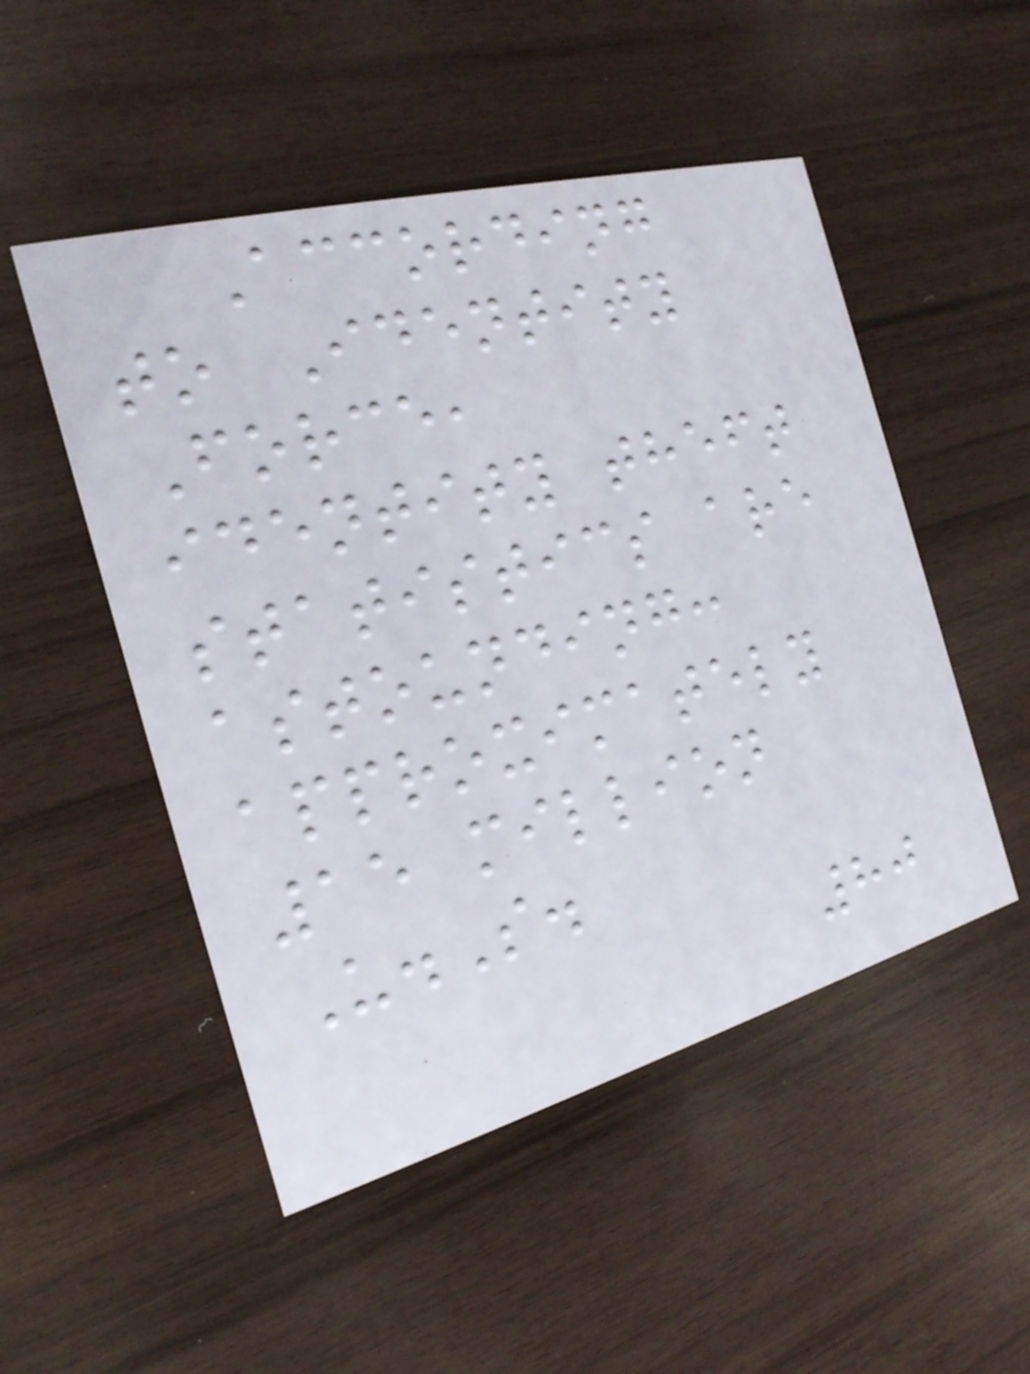According
to Identity
Force,
identity theft
statistics are
astounding:
approximately
15 million
U.S.
80
